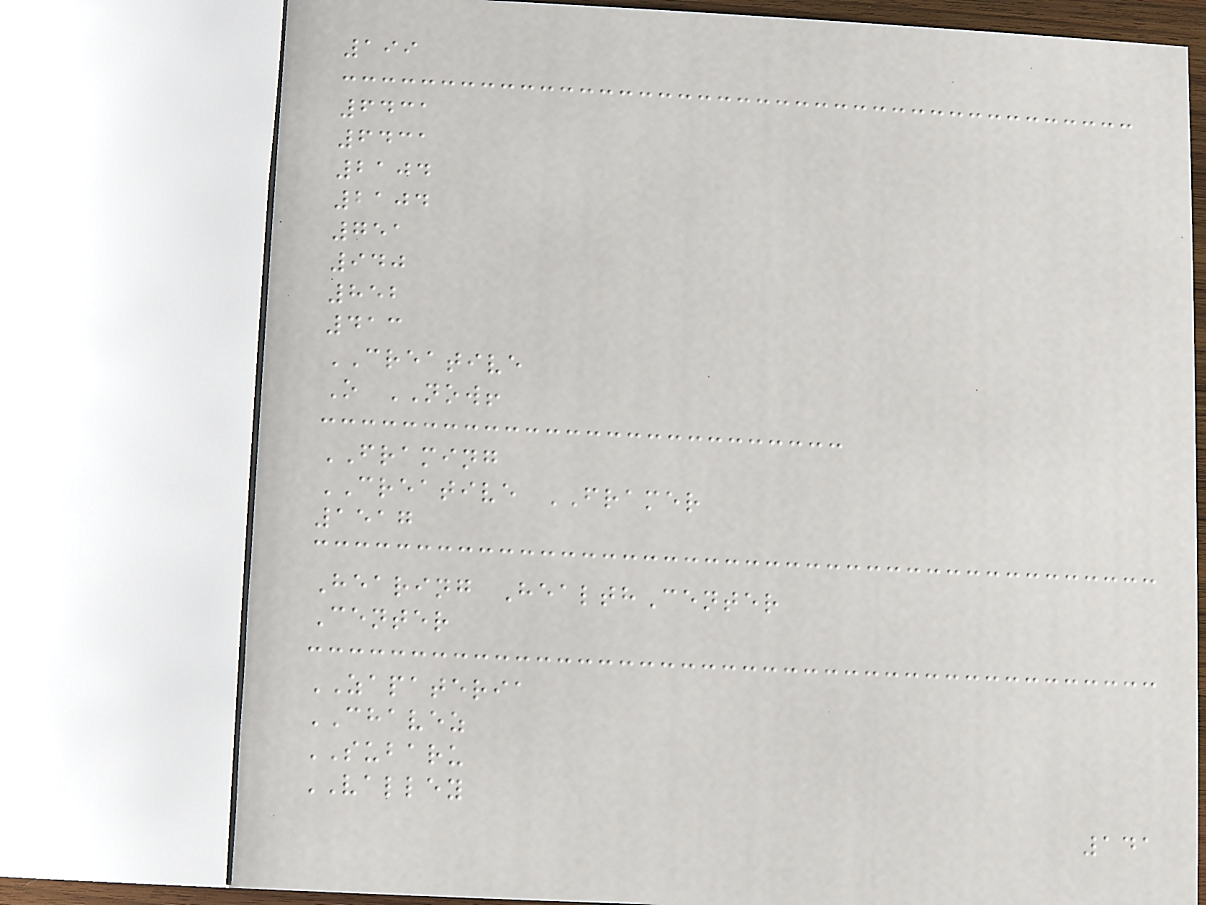199
6431
6431
2104
2104
751
940
852
413
CREATIVE
O NOW!
FRAMING
CREATIVE FRAMER
1517
Hearing HealthCenter
Center
ZAPATERIA
CHAVEZ
SUBARU
VALLEY
141
